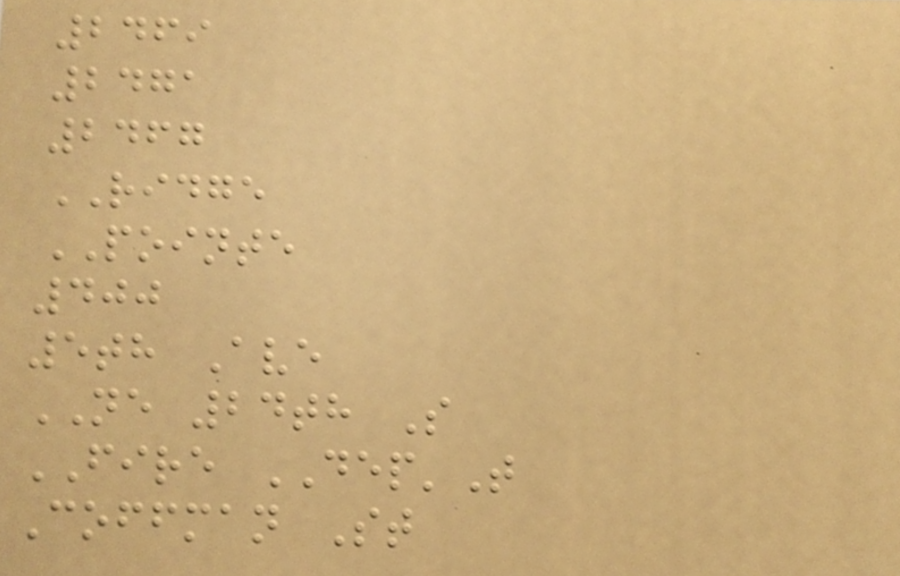2469
2471
2467
RIDGE
POINTE
400
5th Ave
NE 24th S
FIRE DEP'T
Coffman St
